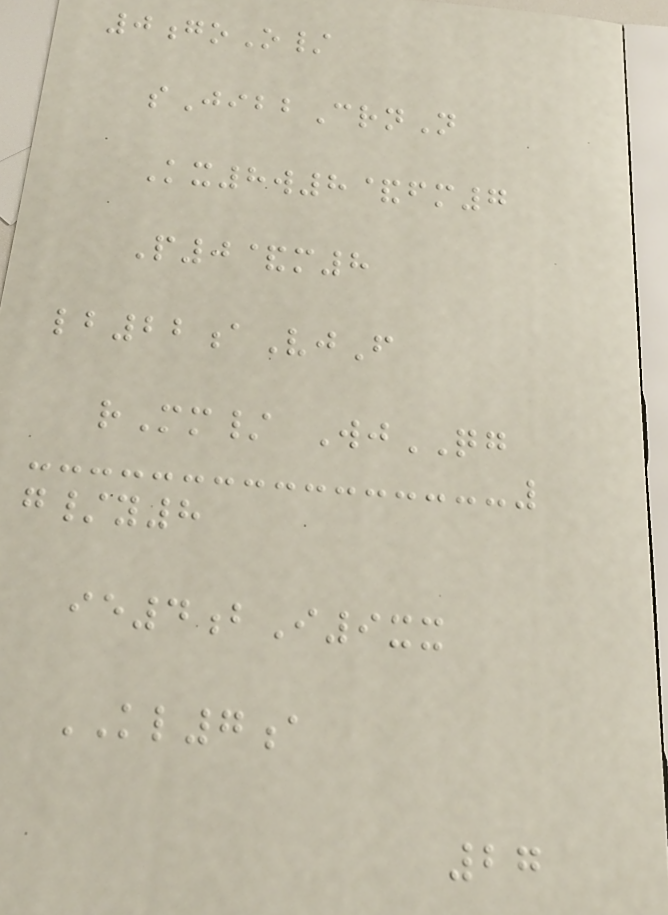0goO/
sJibbCrnN
Kx8w8&fm7
P0&m8
lb22aVjF
rMm/ WjQG
g/y8
ie4bI9xx
KL7a
27
